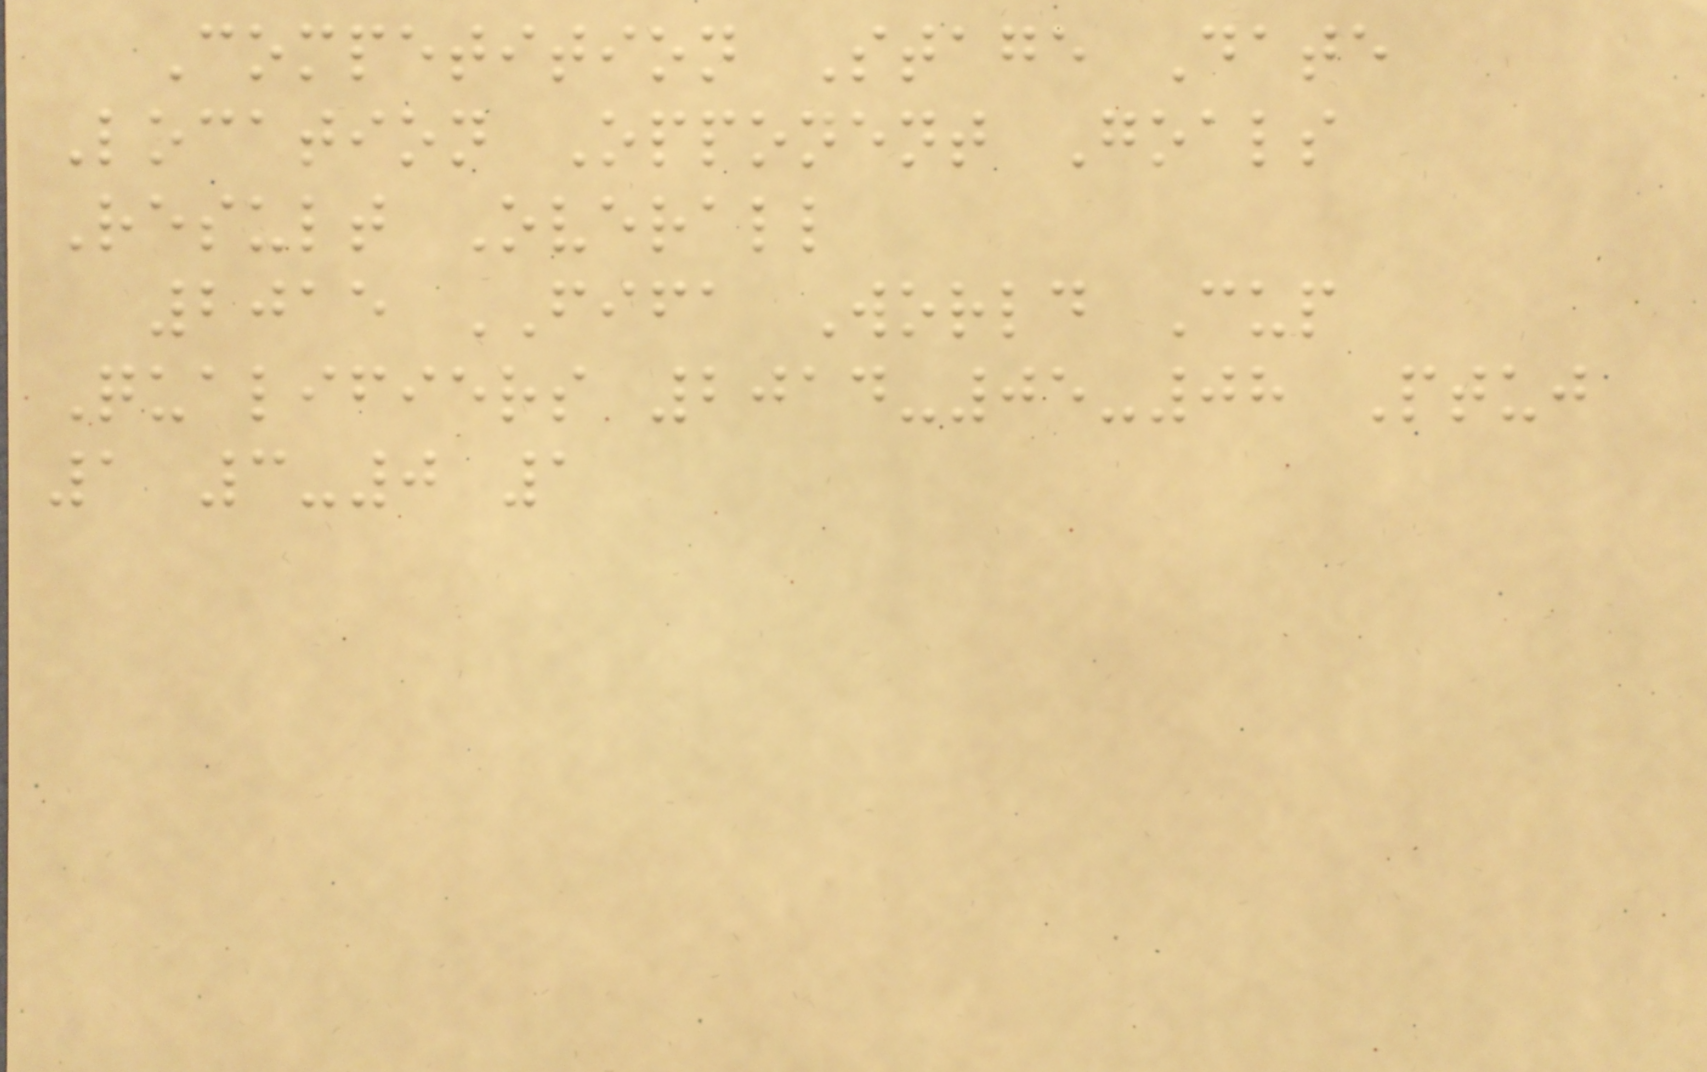Competition Stage Date
Location Opponent Goals
Result Overall
2015 FIFA World Cup
Qualifiers 2014-05-08 Ptuj
1 3-0 1
